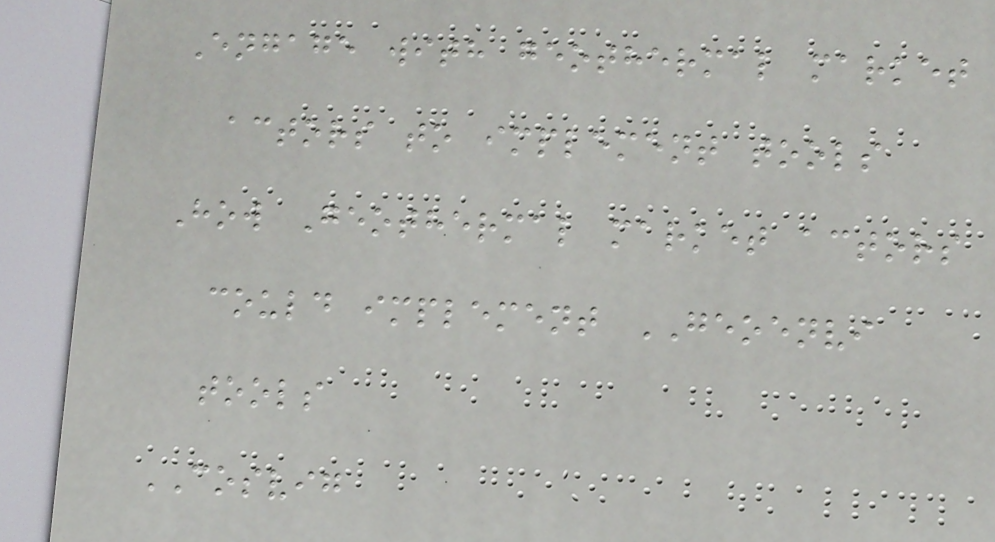Engage with geothermal market
actors to implement tools
How Geothermal market actors
could implement GEOENVI
tools
COSVIG
